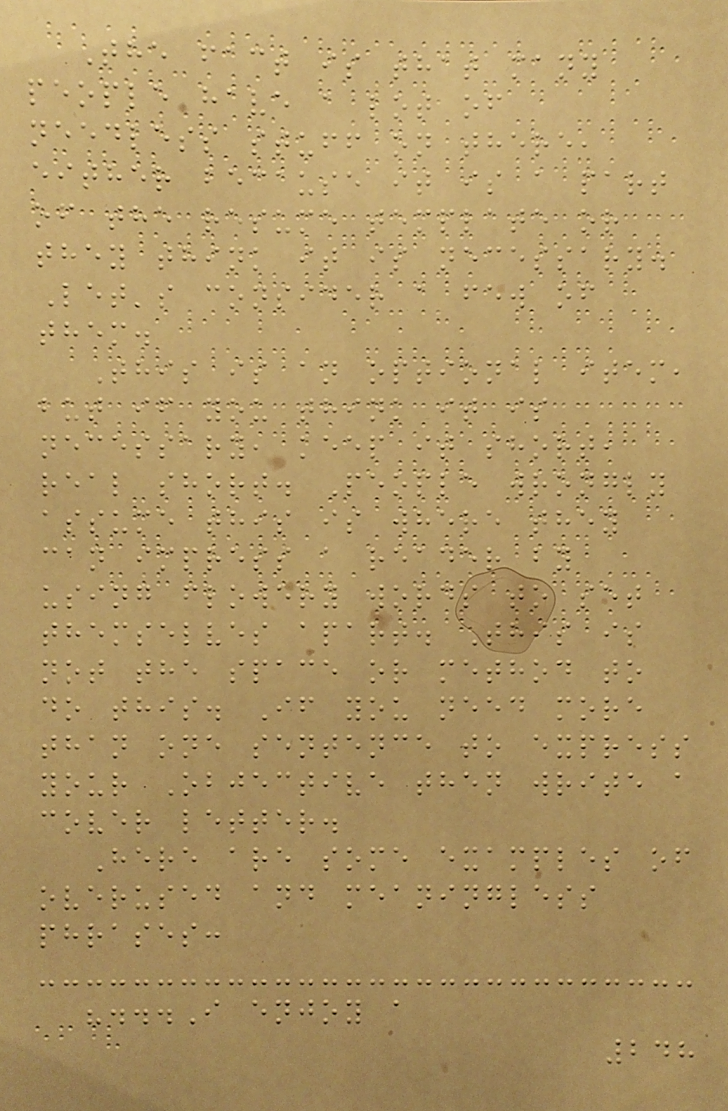The fact is that many
people have a lot of
needless stuff on there,
either because it is a part
of the resume template or
they think it is necessary.
Let's consider a few of
them.
This is an optional item,
but if you think it is
necessary, keep it short,
real short. People wrongly
assume this is where they
can impress a reader by
using flowery words to set
themselves apart. This is
not the space or method to
do this. If you need more
than one sentence to express
your Objective then write a
cover letter.
Here are some examples of
overused and meaningless
phrases:
"...I enjoy a
248
